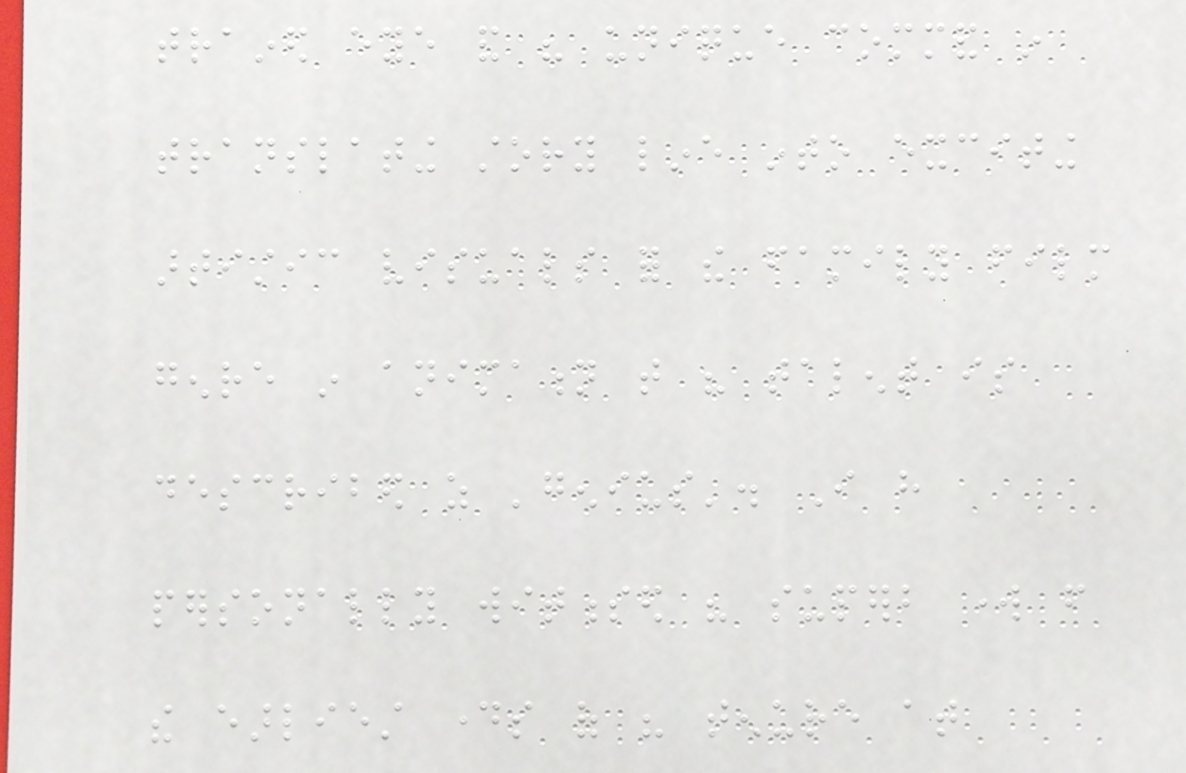trained eye and his unique command in
translating story line into exciting
artistic visuals for the family film
genre in animation that his talent is
described as 'genius'. I have
personally witnessed his superb work from
the earliest days of his tenure at
